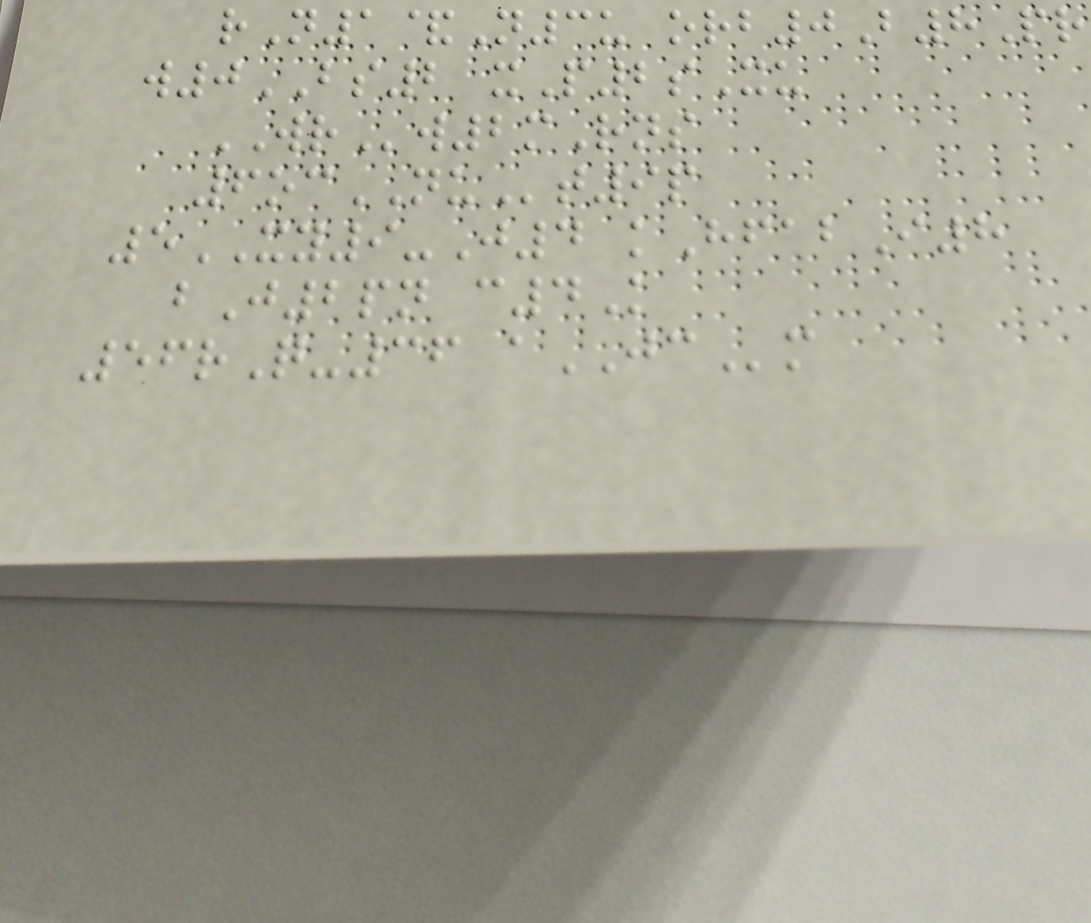rN1&N3u orb0B8Pr
w0BS2 xP2sXu
WRw2mRns
6ocNUt9p
5XY9-J4 kHfabI8
bJ2pn c4K
56rQ-36 aJCm
